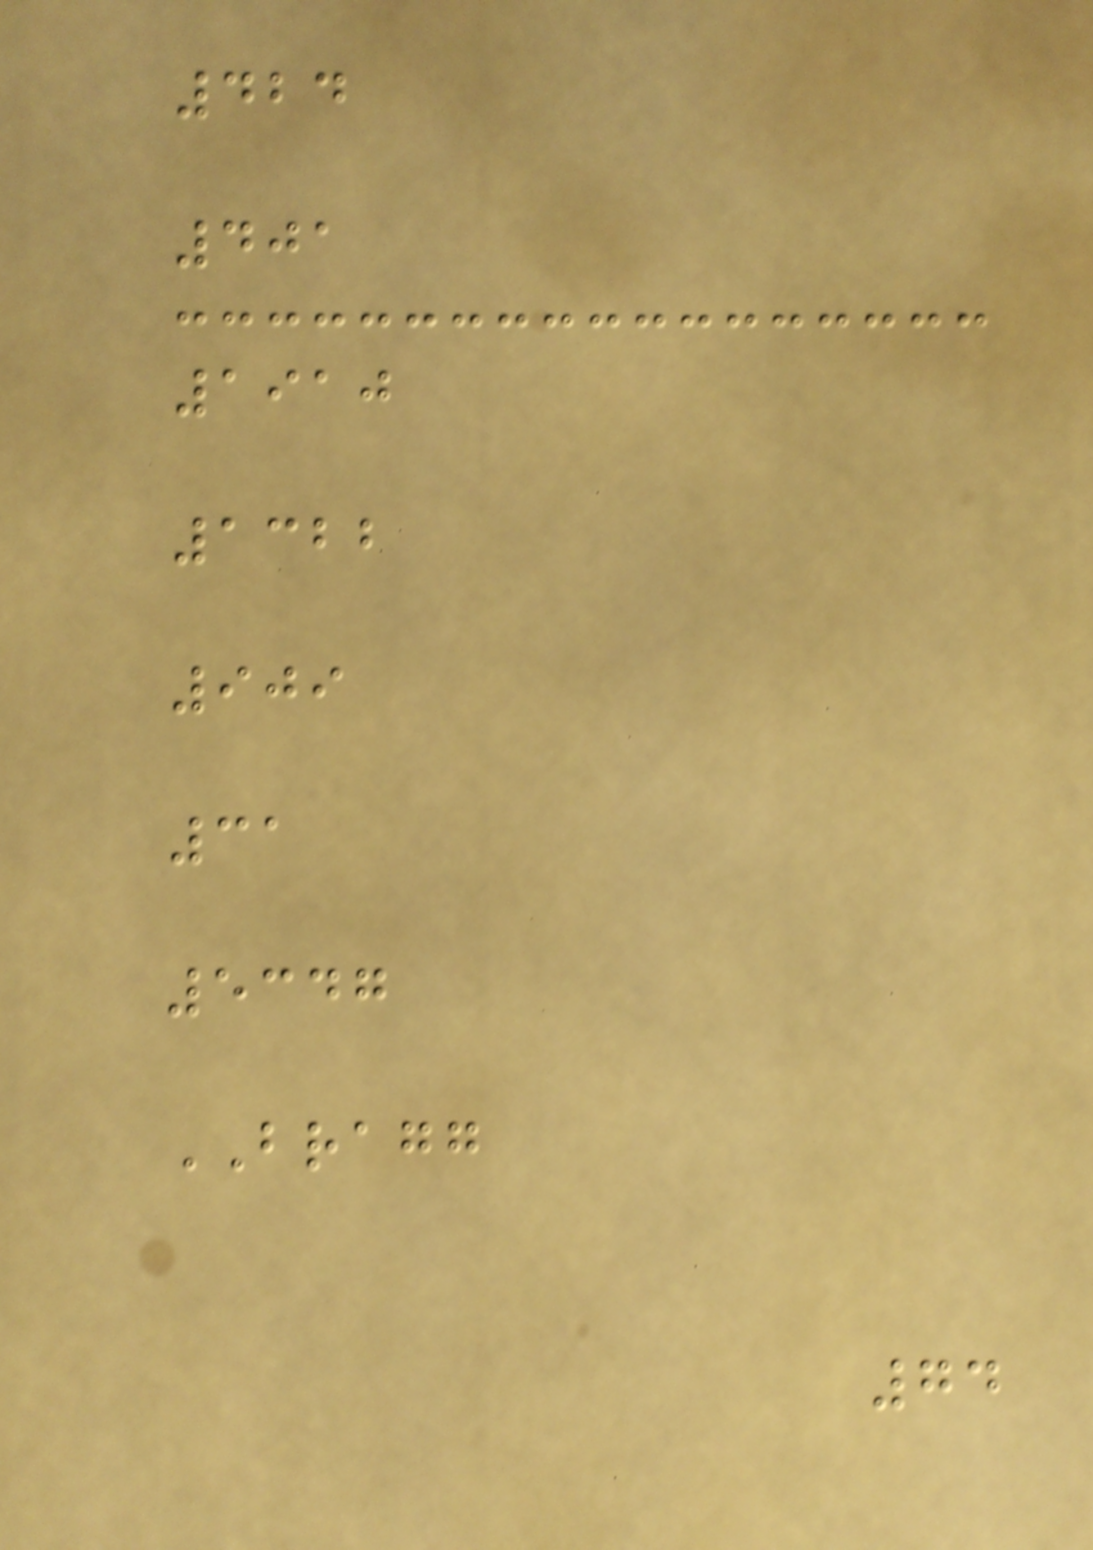424
401
1910
1322
909
31
5347
BRAGG
74
